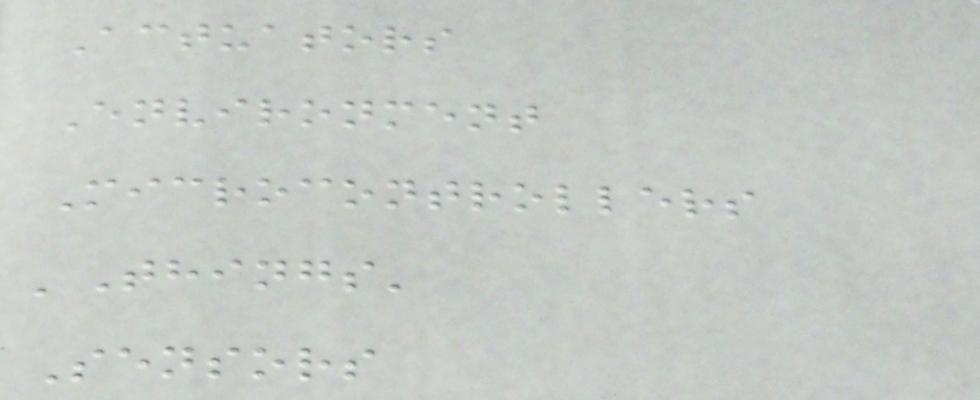Actuators
Environment
Microcontrollers
'Things'
Sensors
